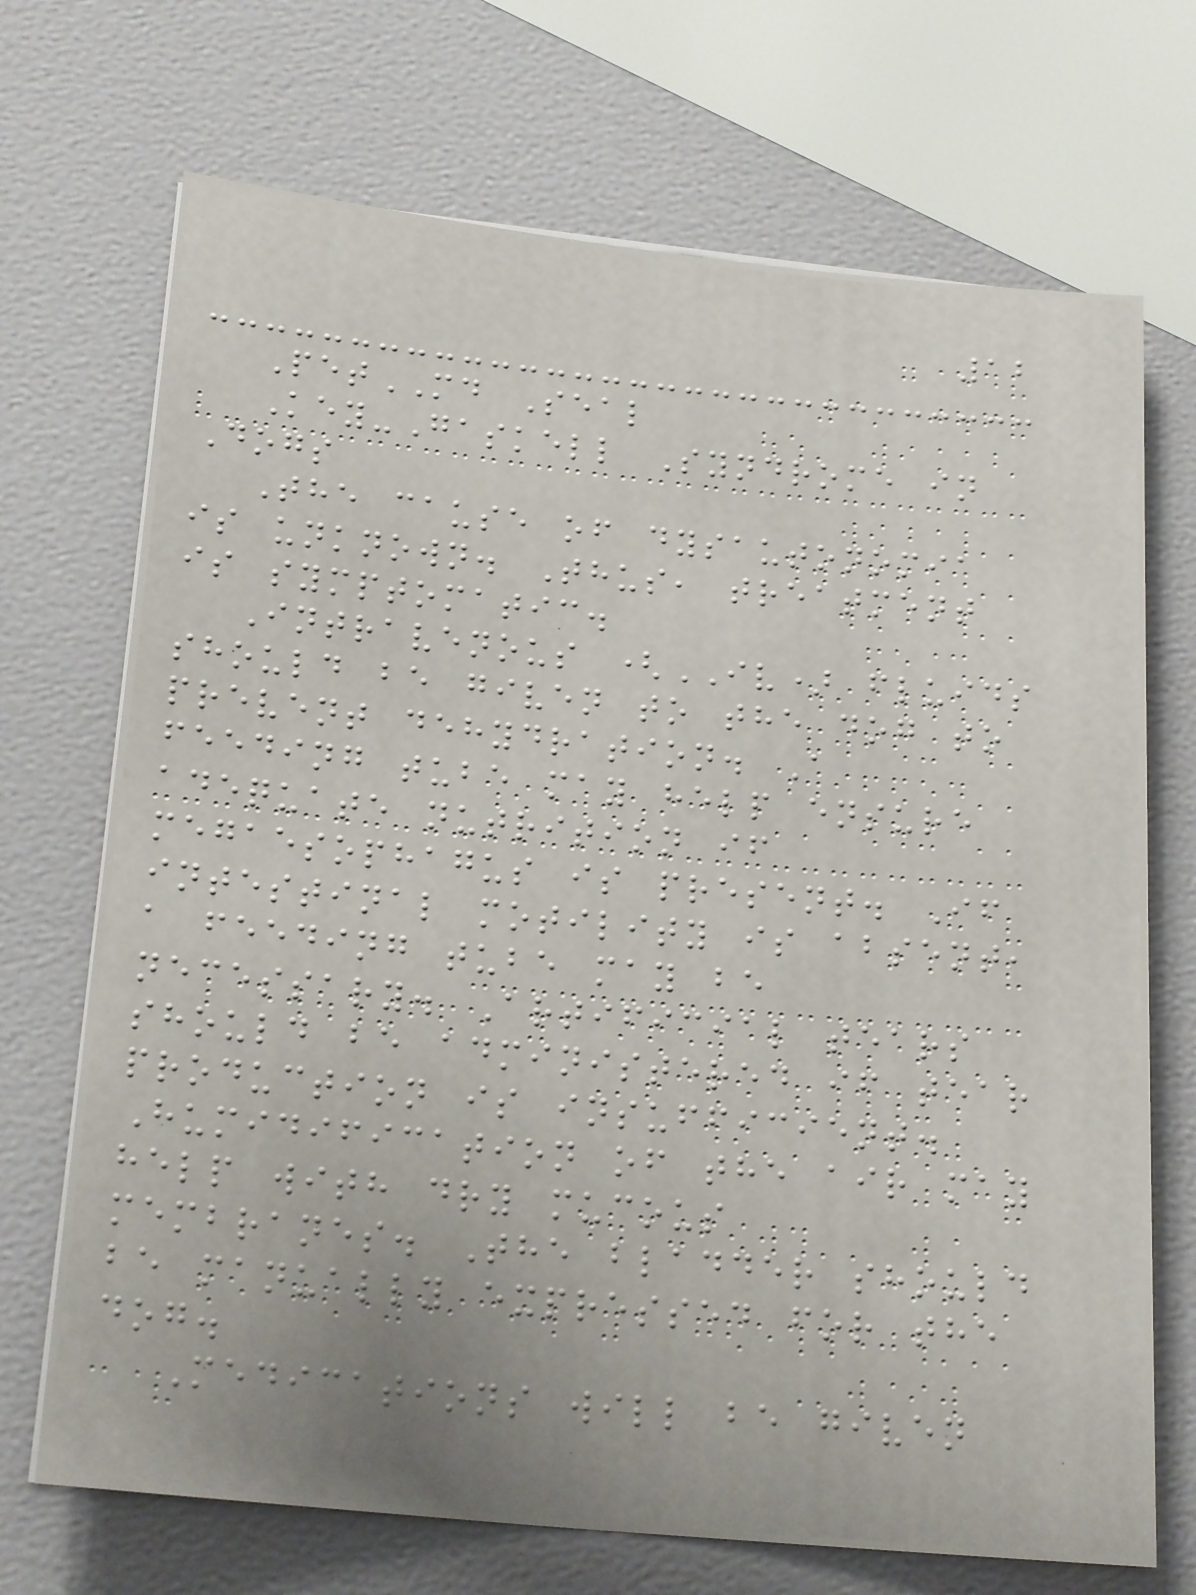12
PetMD Seal
Key-Gaskell Syndrome in
Dogs
The cause of dysautonomia
is unknown. Thus, treatment
is symptomatic.
Intravenous (IV) fluids
should be given to the dog to
prevent dehydration. A
feeding tube may help ensure
adequate nutrition if
megaesophagus is present. If
intestinal motility is absent,
a feeding tube may be
necessary. Artificial tears
should be administered if tear
production is insufficient.
Humidification of the air may
help with dry mucous
membranes. The bladder should
be manually expressed for the
dog.
Medications will be given
